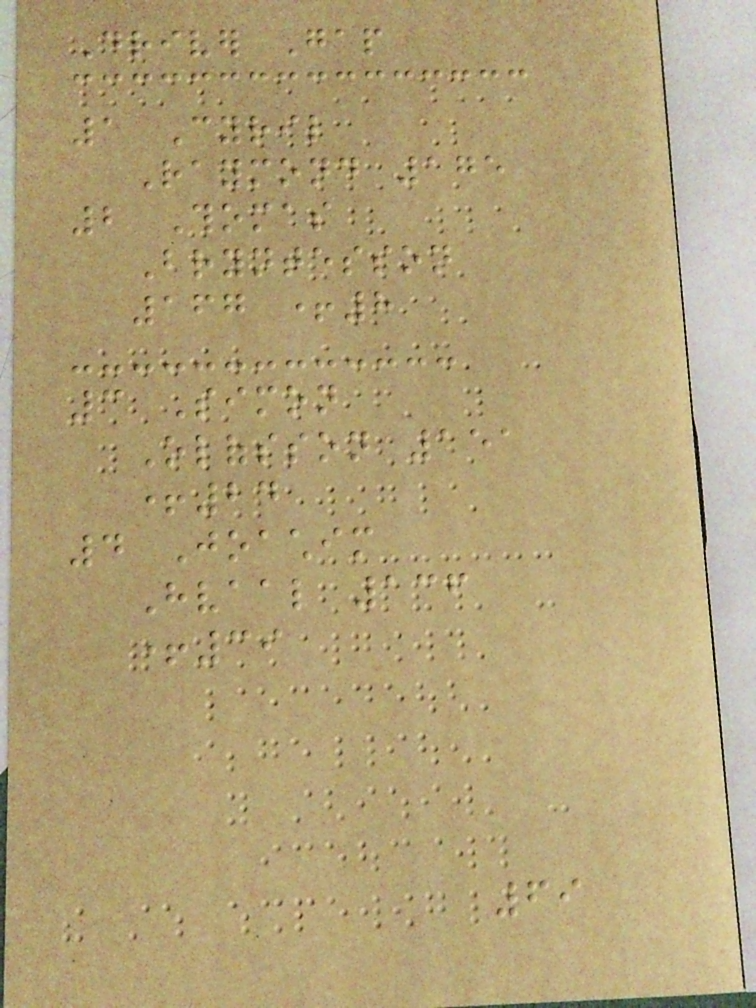Driver Gap
1 Cyril
Raymond 175
2 Thomas
Bryntesson
167 +8
3 Simon
Olofsson 151
+24
4 Joachim
Hvaal 136
+39
69
